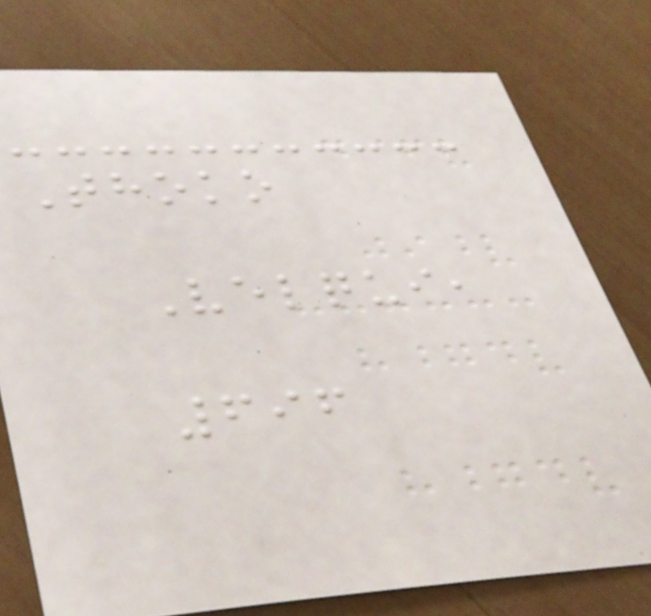Thoko
Velqui,
696
